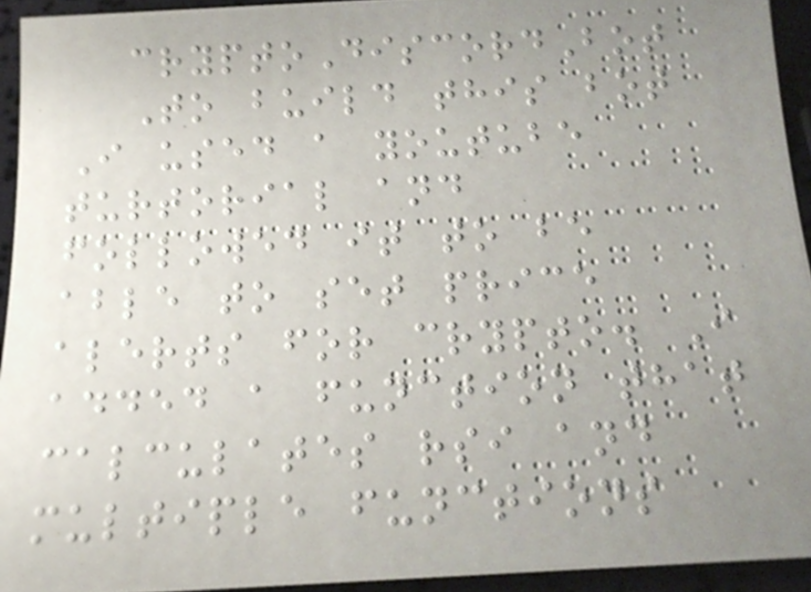cryptoDiscordBot
To build this bot
I used a youtube
turtorial and
followed it to be
able to set price
alerts for crypto. I
added a function that
calculates rsi and
multiple functions
